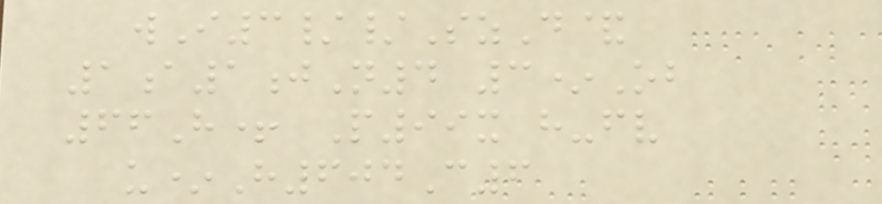wI3//SzD&
1a1jN4 3*Ob
66H+ P99x h-fv
u*H604C6
